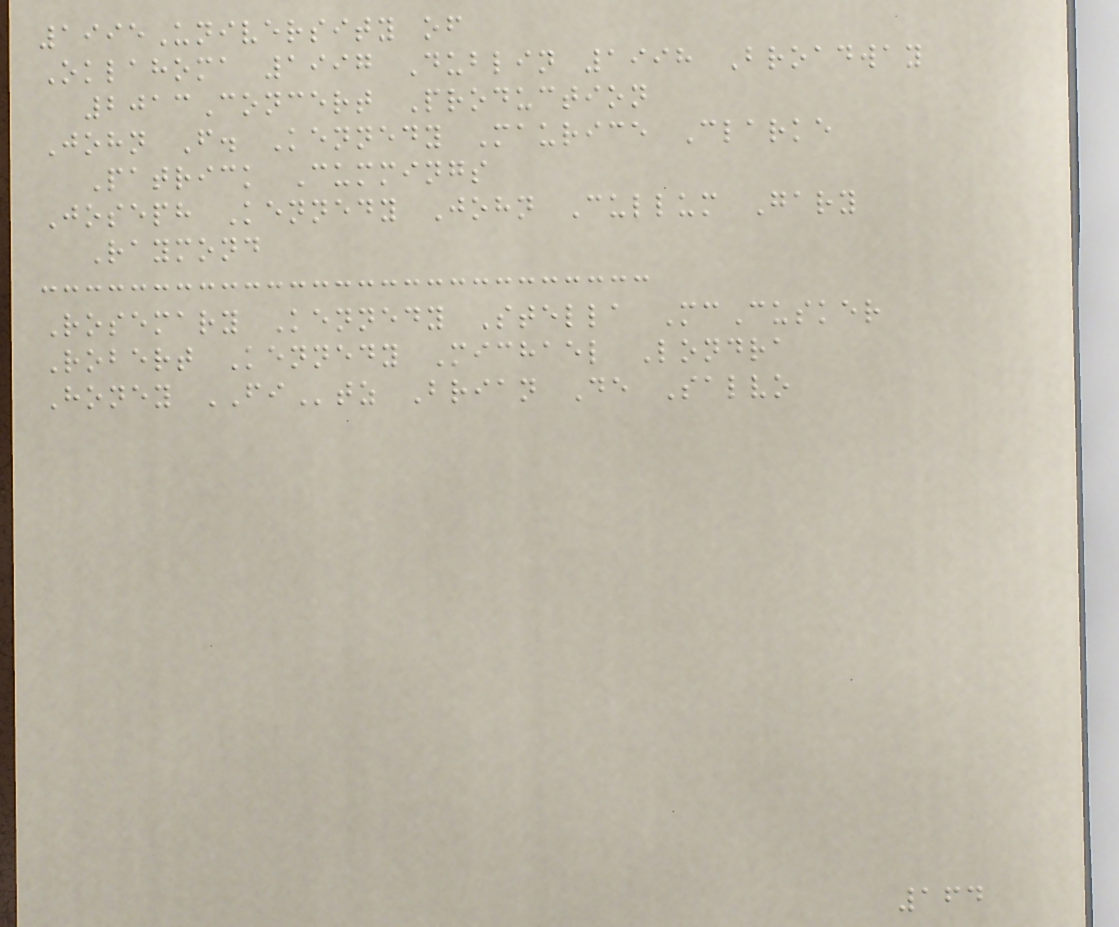1995University of
Oklahoma 1997 Dublin 1998 Broadway
2013Concert Production
John F. Kennedy Maurice Clarke
Patrick Cummings
Joseph Kennedy John Cullum Gary
Raymond
Rosemary Kennedy Stella McCusker
Robert Kennedy Michael Londra
Honey FItz Brian De Salvo
164
